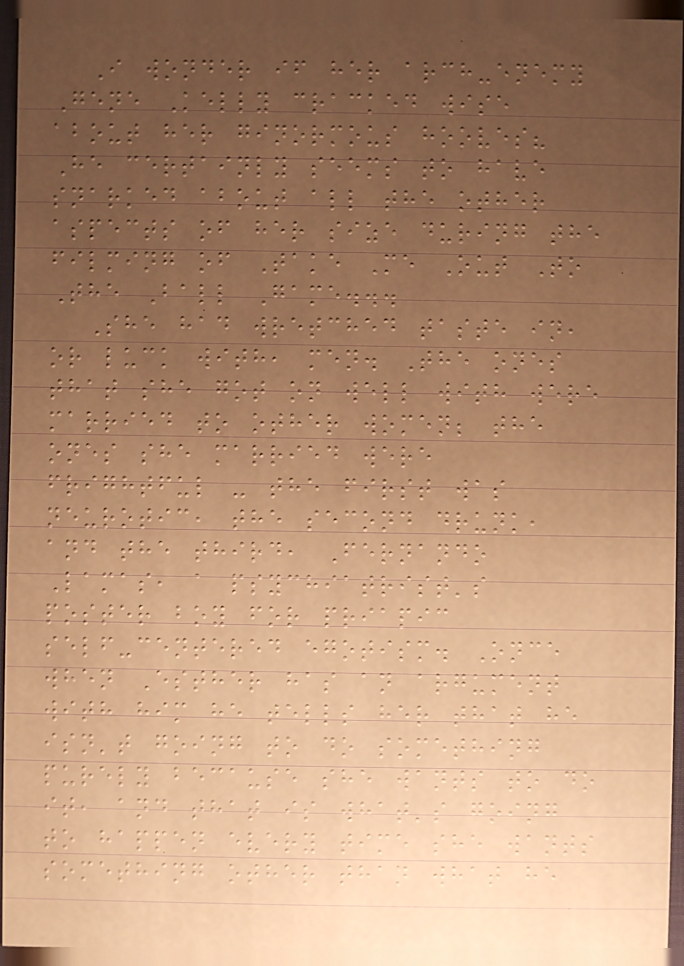I wonder if her arch-enemy
Gene Kelly cracked wise
about her ginormous hooves?
He certainly seems to have
snarked about all the other
aspects of her size during the
filming of Take Me Out To
The Ball Game...
She had wretched taste in,
or luck with, men. The ones
that she got on well with were
married to other women; the
ones she married were
frightful - the first was
neurotic, the second drunk,
and the third, Fernando
Lamas, a psychiatrist's
poster boy for priapic
self-centered egotism. Once
when Esther has an argument
with him he tells her that he
isn't going to do something
purely because she wants to do
it, and that is what's going
to happen every time she wants
something other than what he
